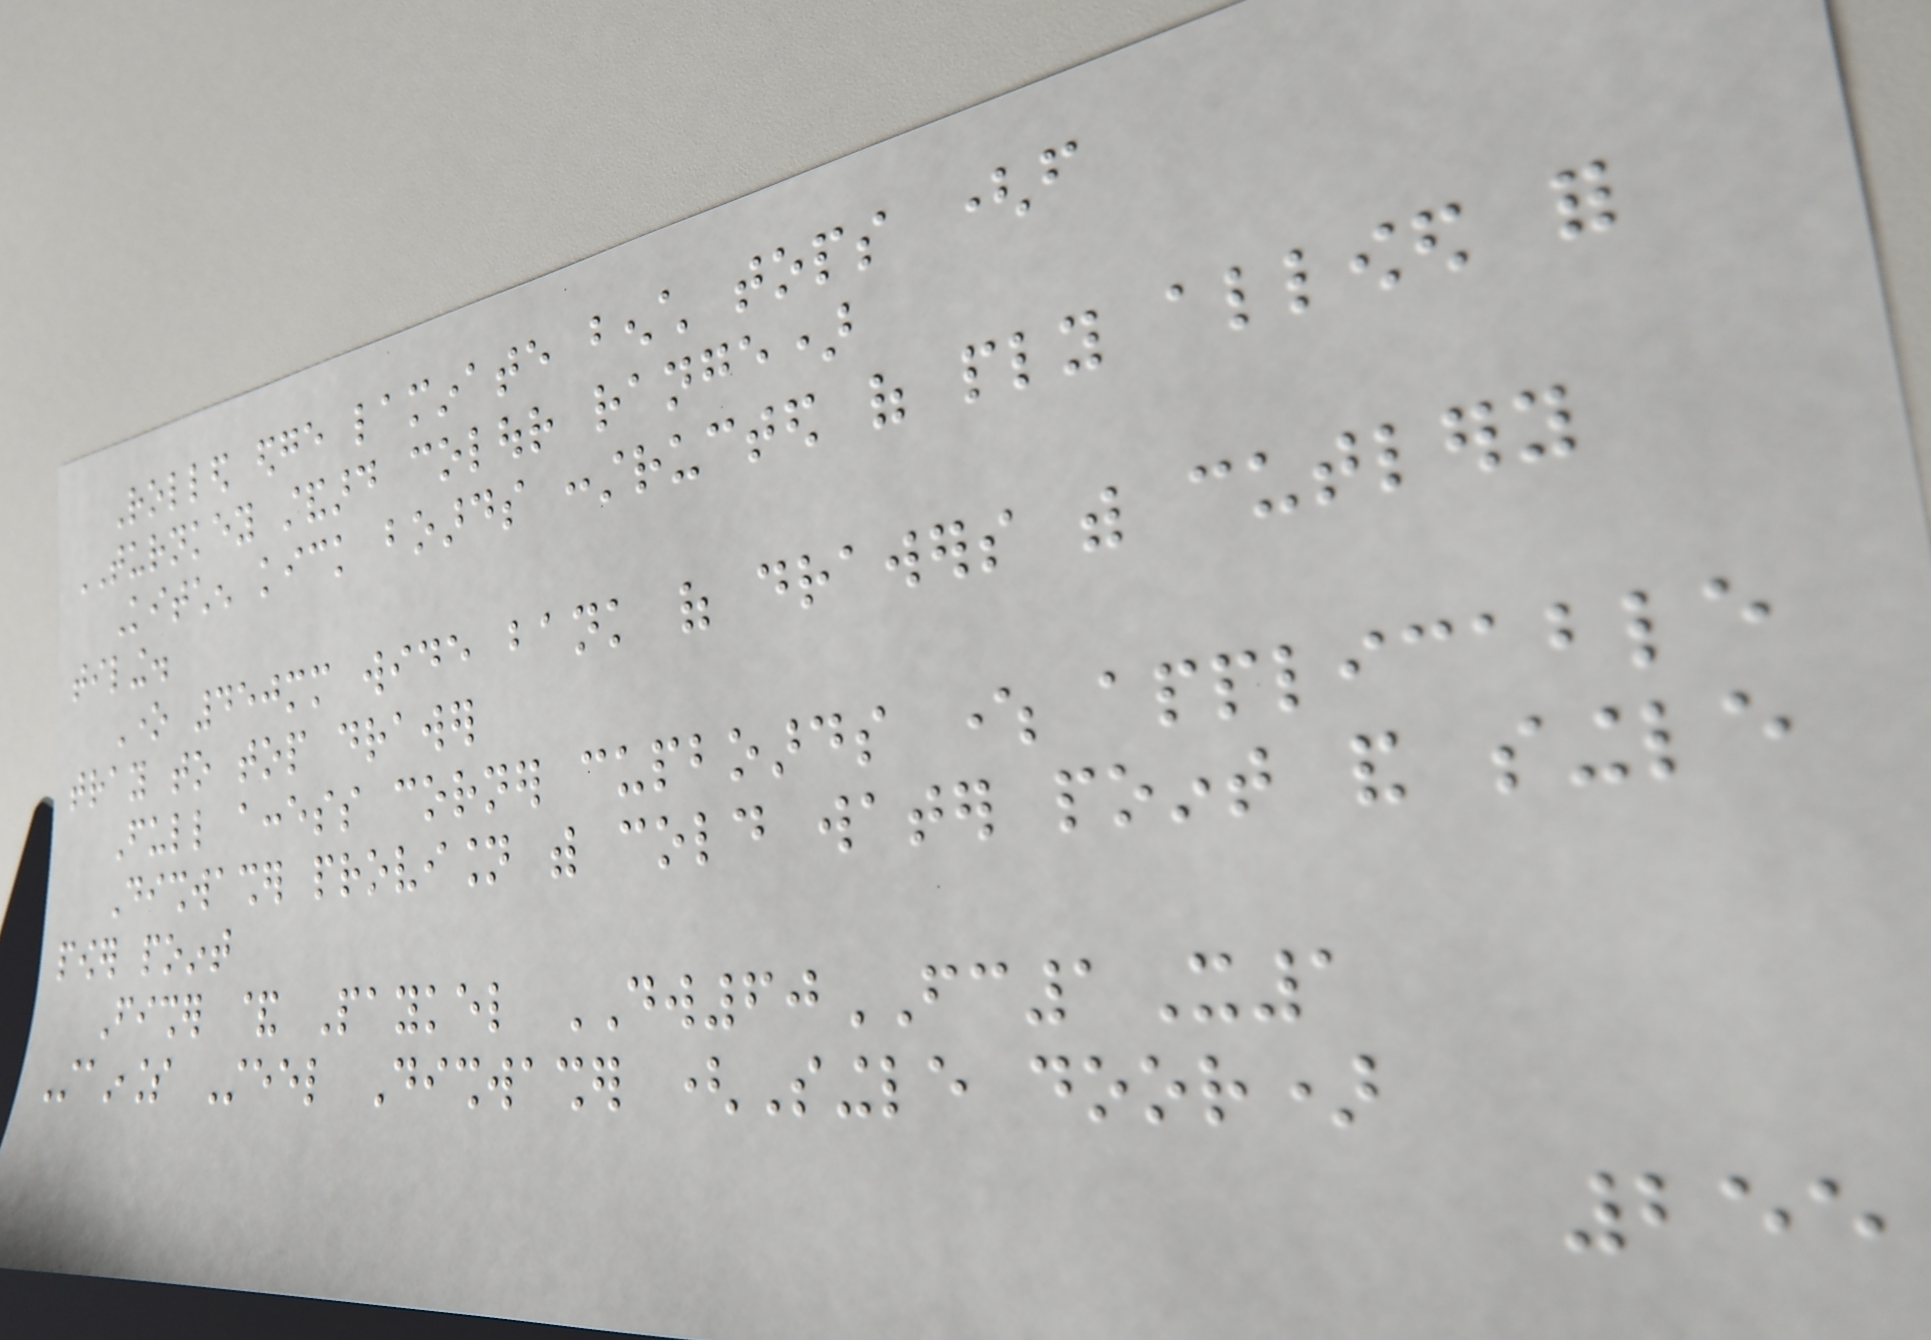Rolled edge laminate bench tops (from
TURNKEY standard colour range)
Kitchen kick boards constructed of ply allowed for
tiling.
One 450mm wide bank of drawers with cutlery
tray to top drawer
Full access corner cupboards where applicable
Dishwasher provision with cold water point and single
power point
Fisher & Paykel DW60FC1X1
Stainless Steel Dishwasher (Single door)
255
